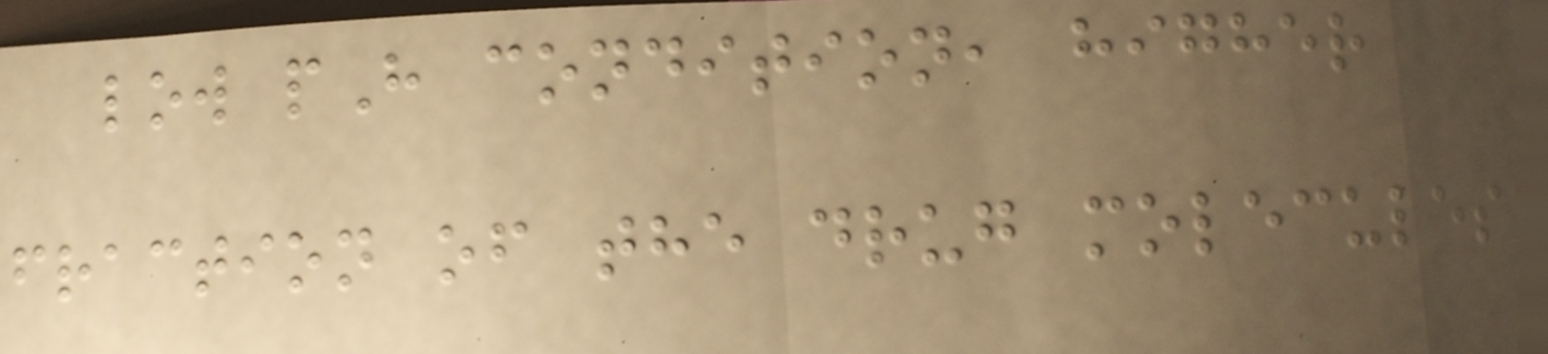low pH condition, higher
fraction of the drug molecules
